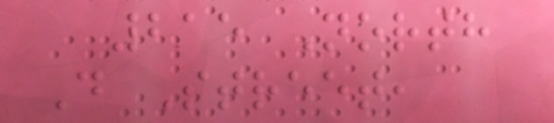215 North
D Street,
